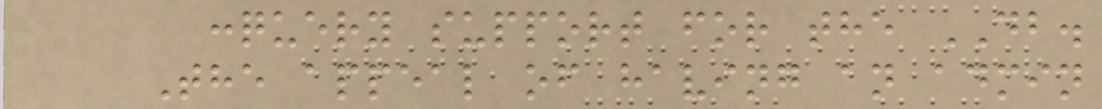:query support for the DB.
The appeal of having an admin
